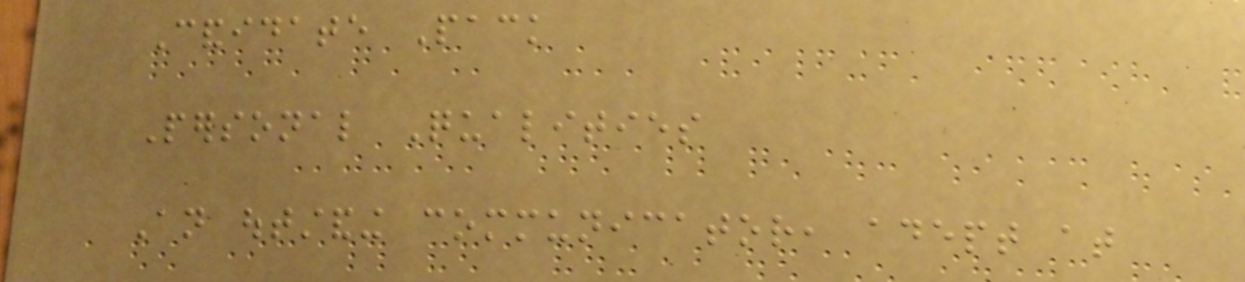Candidate Pack
Personal Qualities
An outstanding communicator, adept at
